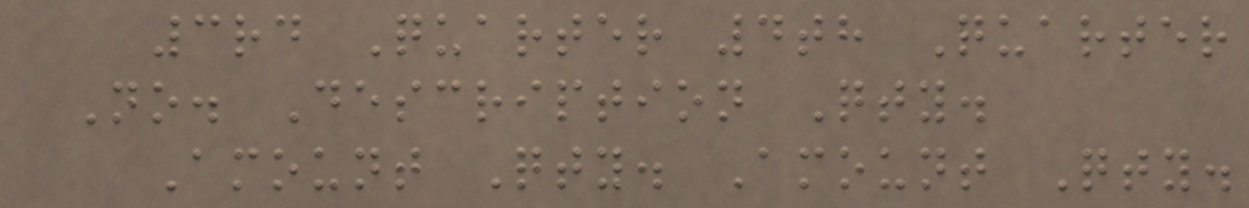3rd Quarter 4th Quarter
No. Description Qty.
Amount Qty. Amount Qty.
